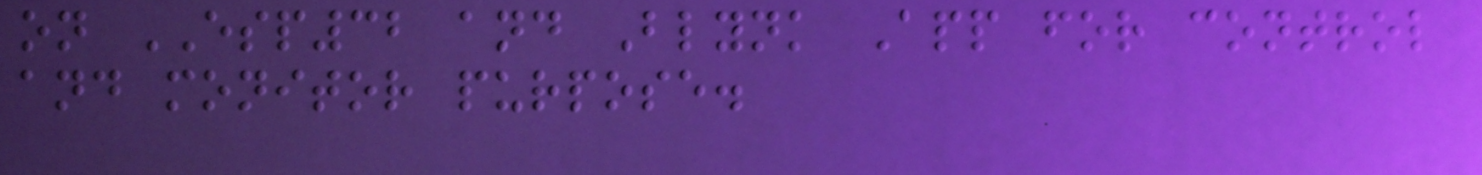on ESP32 and Blynk App for control
and monitor purpose.
